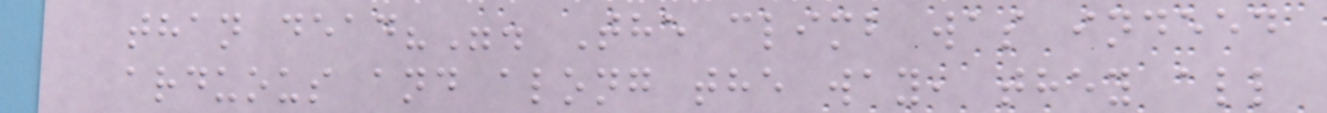than dead?". The climb was indeed
arduous and along the way, they all
